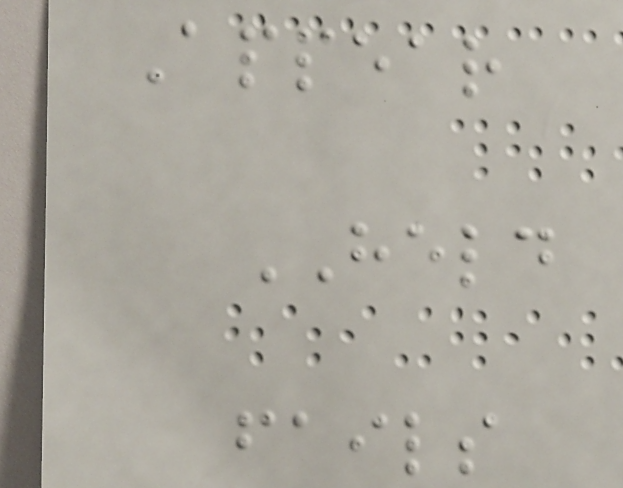Appear
HELD
fails
